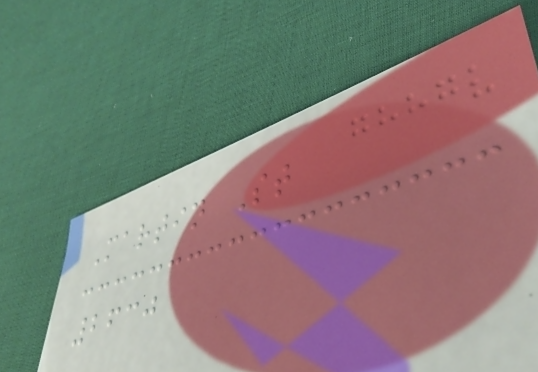Martin St
2630
